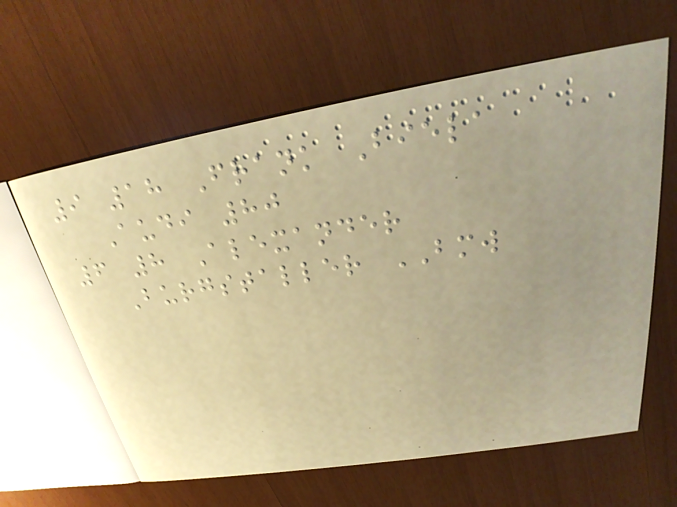9 18 Frank Biela
Audi 80
6 8 Alexander
Burgstaller BMW
